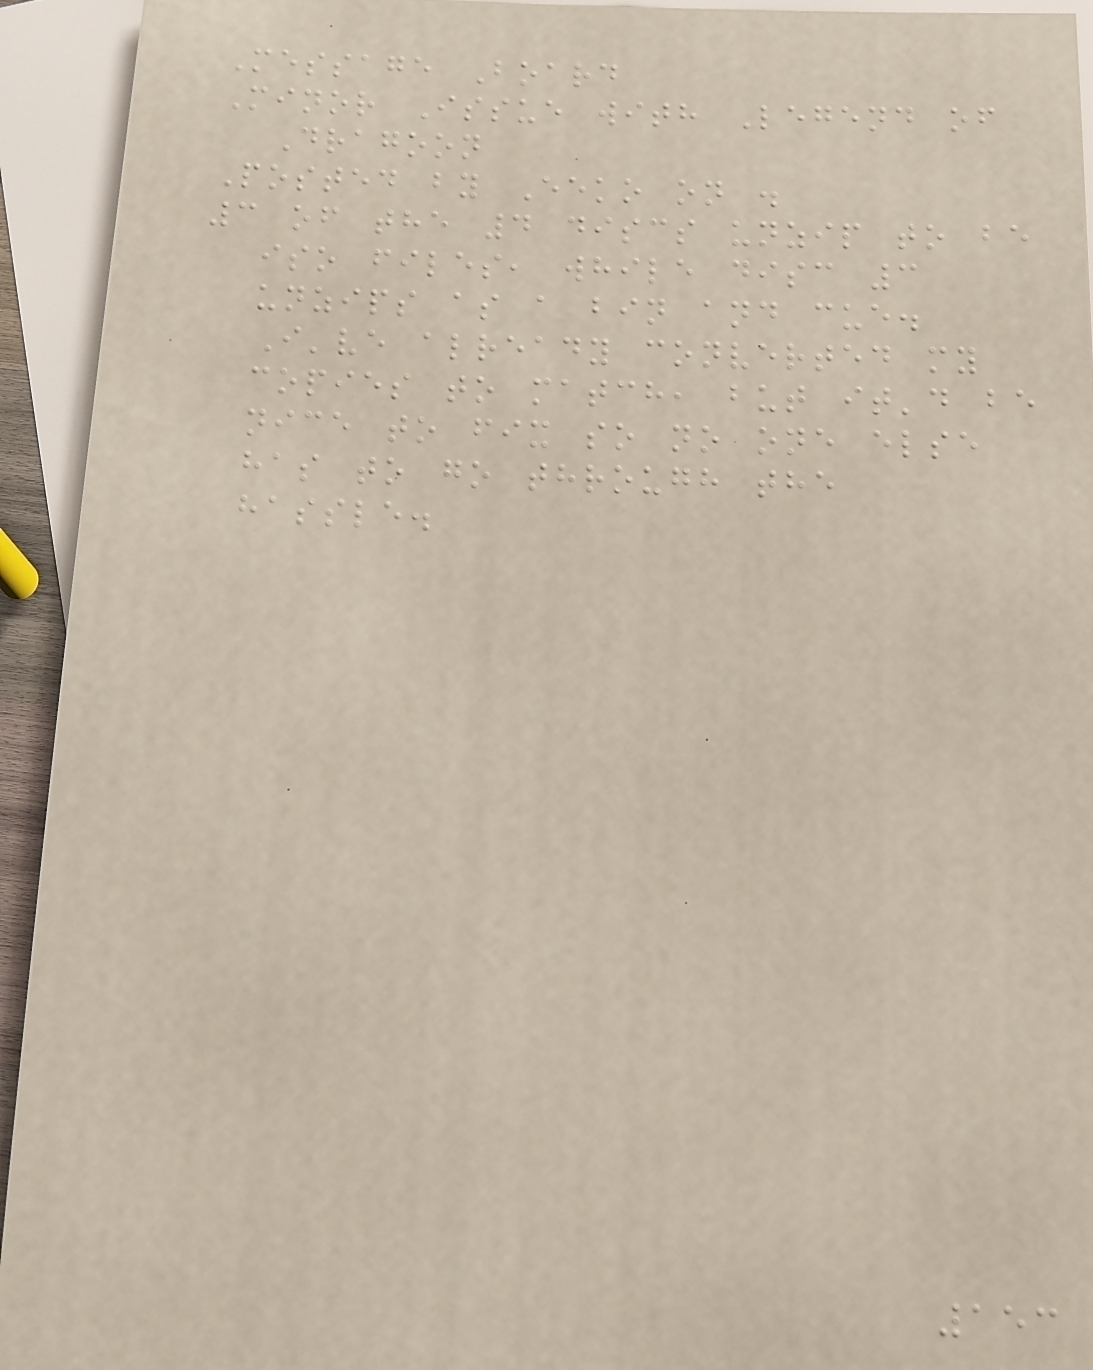Message Board
Minor Issue with Legend of
Dragoon
Posted by Eeko on .
3 of the 4 discs unzip to be
iso files, while disc 3
unzips as a bin and cue.
I've already converted my
copies to match, but it'd be
nice to fix so no one else
has to go through the
hassle.
153
